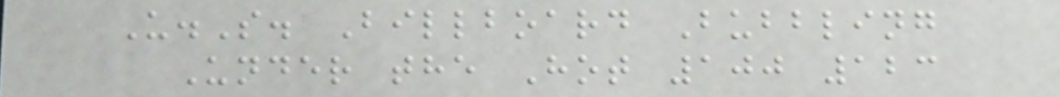U.S. Billboard Bubbling
Under the Hot 100 123
